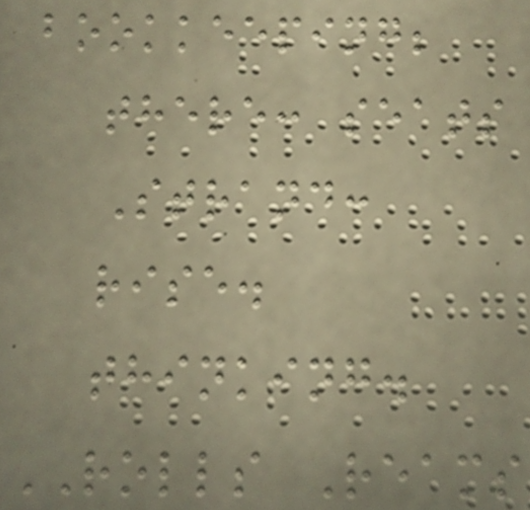bookkeeping;
there: seats
Strand:
rise.
thinking.
ROLLS Reams
